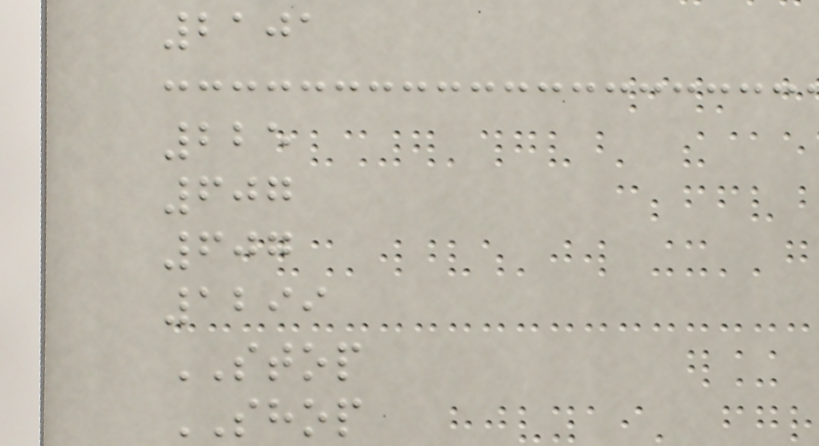2101
225
607
607
1299
STOP
SHOP
